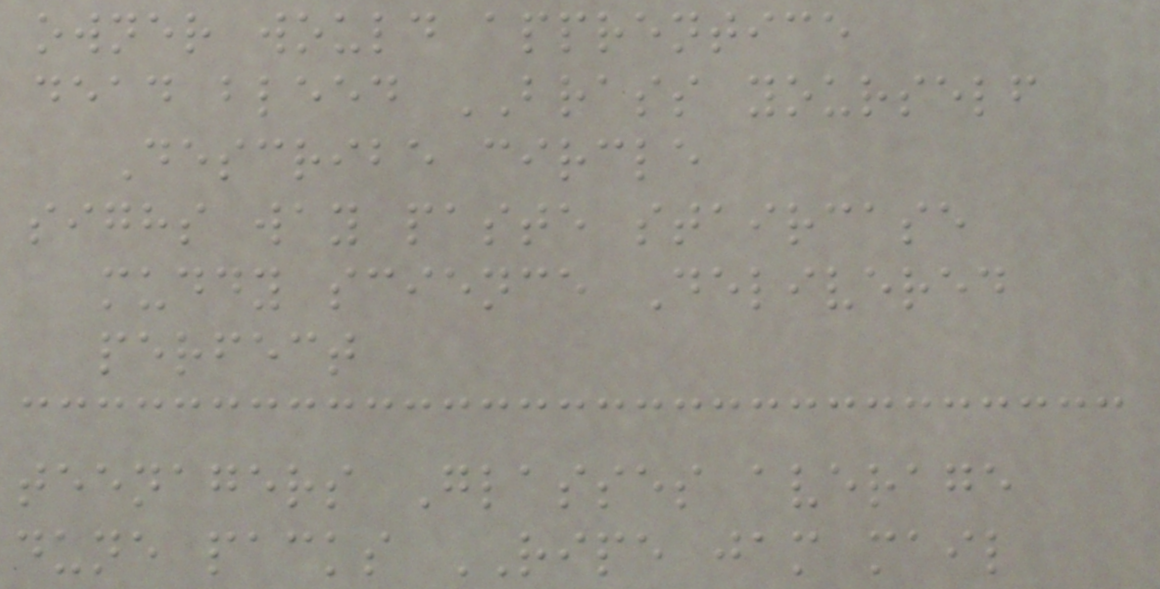owner would apprentice
dead bleed BRASS yourself
Describe circle
sighs way paste staircase
muddy science Delivered
perfect
teenagers Glasses average
dune packs RIPE jam mail
